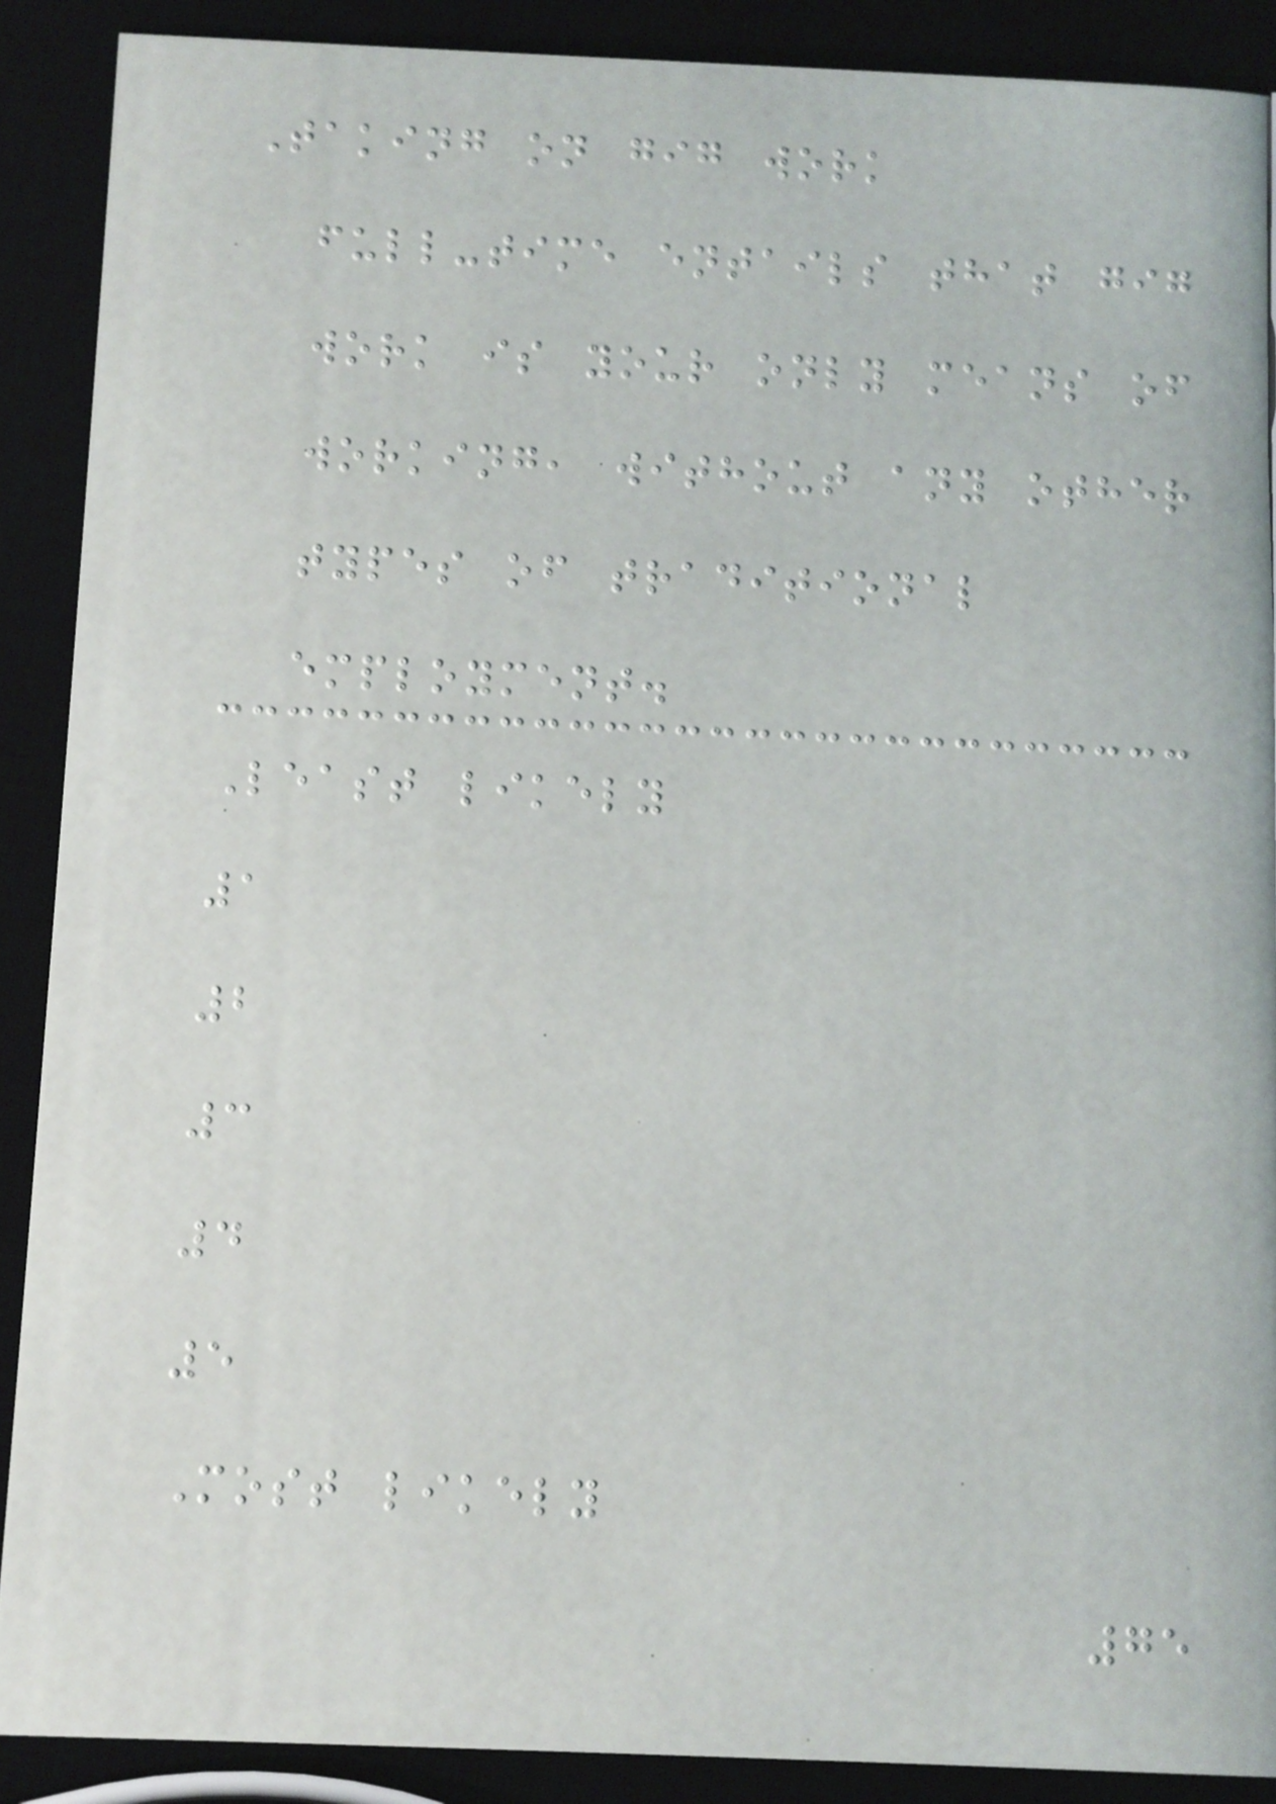Taking on gig work
full-time entails that gig
work is your only means of
working, without any other
types of traditional
employment.
Least likely
1
2
3
4
5
Most likely
75
